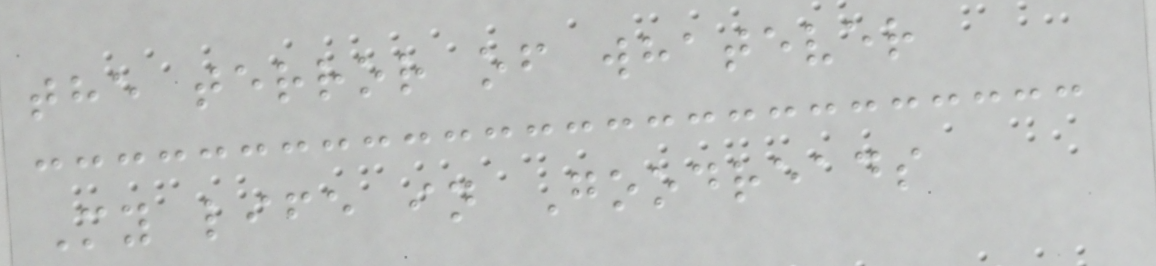the terror of whatever
My life in Goodreads
